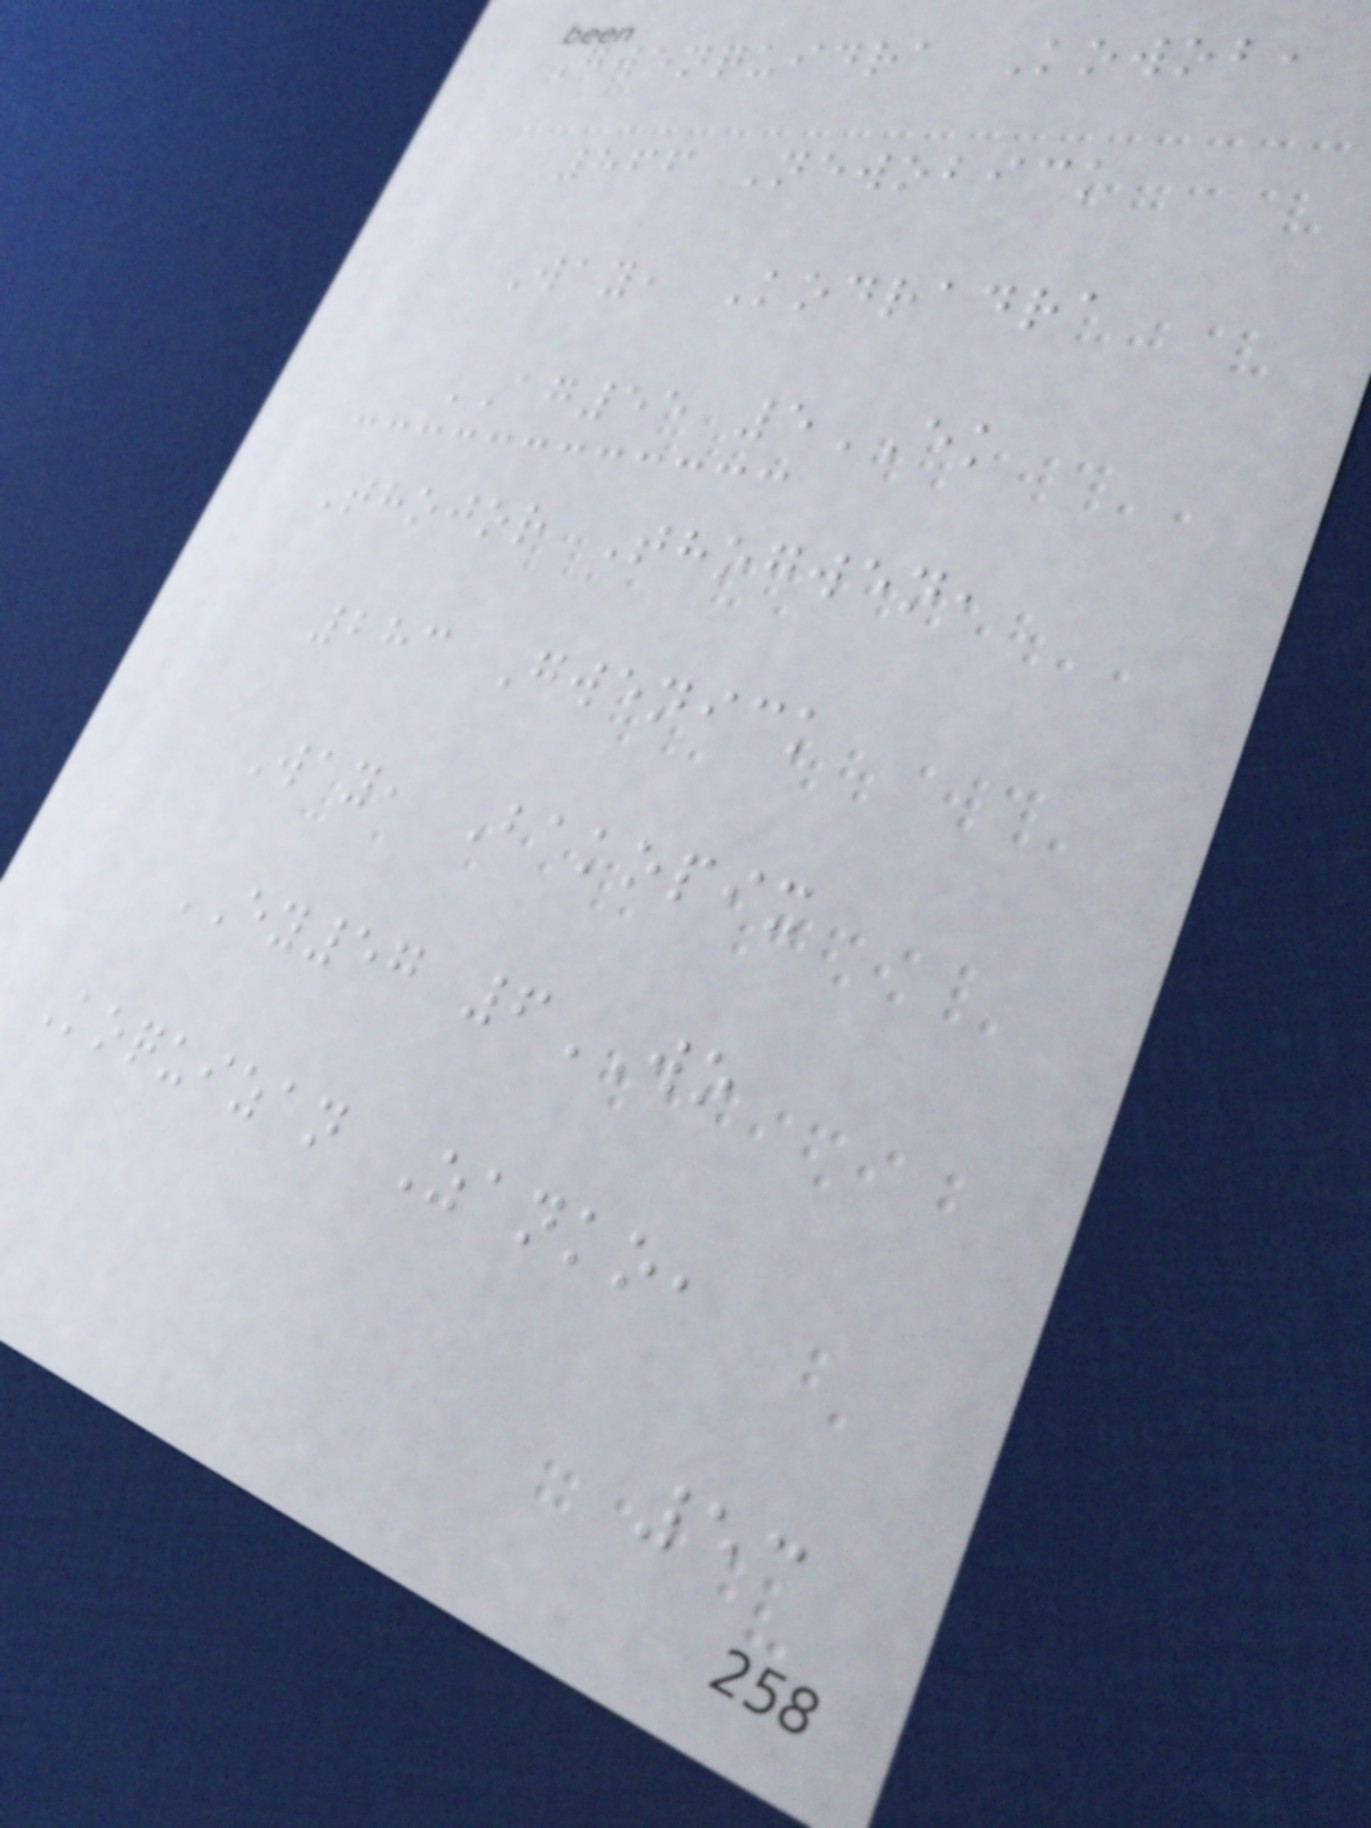Gwenquidra Kowob,
866 Newobick
Way, Kodradra
AG55 5EK
Thojor Thogwen,
283 Gwenick
Way, Bakopix
EY57 6WO
Koquizan Zanko,
53
